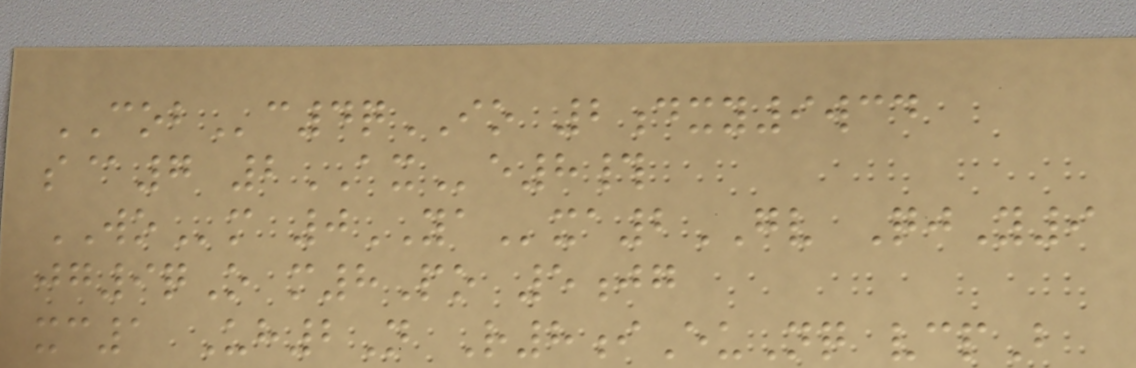COBc4qIO 2dxy9wcd
s@7 2AXe8#
WOm 0YAxa2GV QjY9
jg9qO m8Po 5jg
xc1 Uh2N R8iEuNq vcpB
